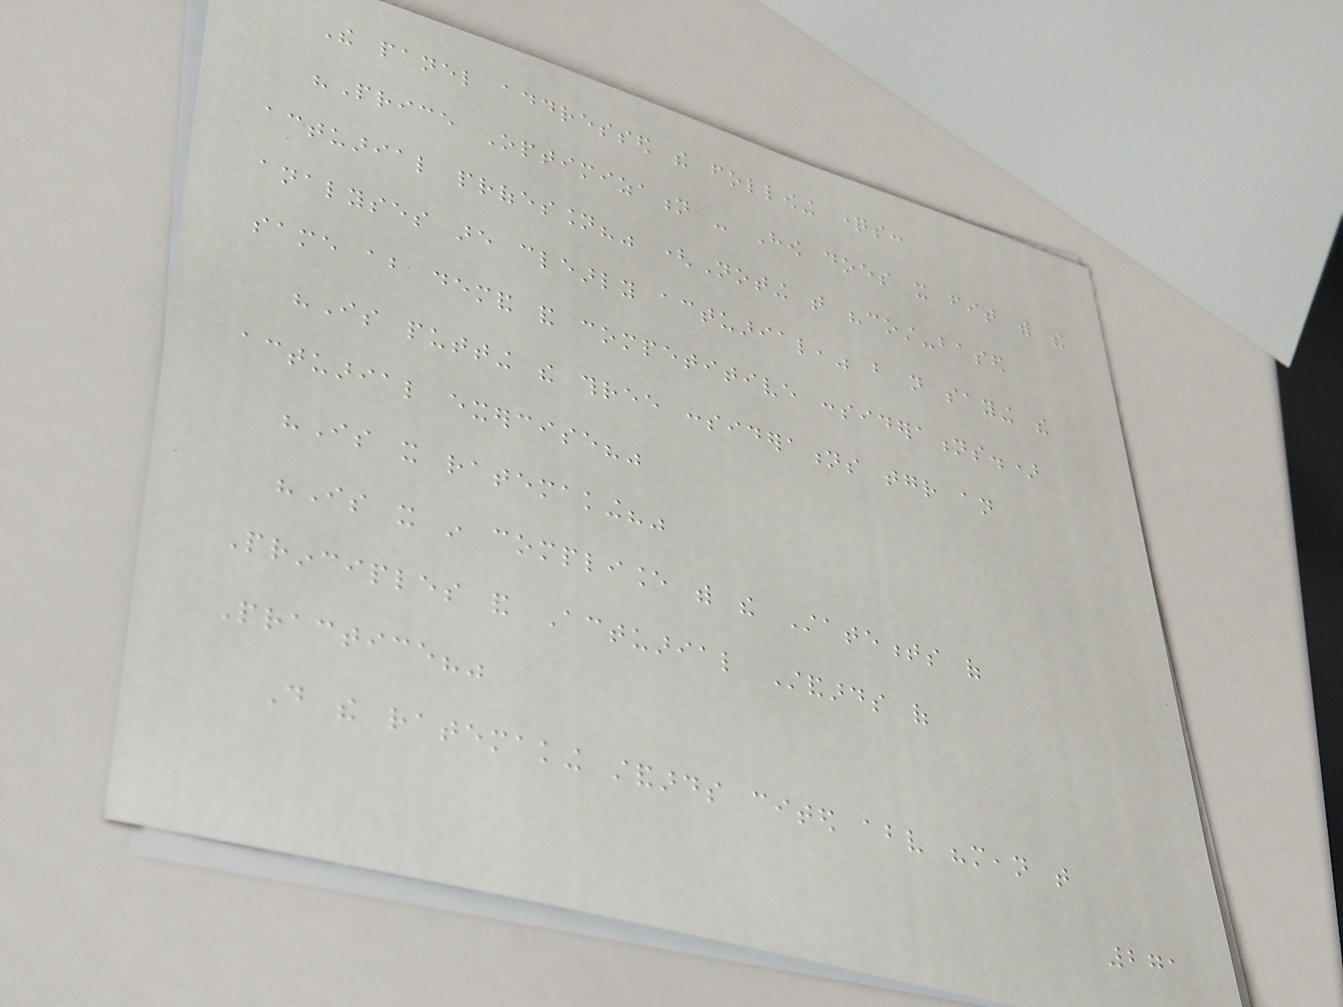The panel addressed the following questions:
"Price Optimization - How does it fit with the
actuarial profession?" (Noting that "cost-based
analyses are clearly actuarial," but not saying the
same about demand and competitive considerations.)
"Is putting the three considerations together an
actuarial exercise?"
"Is it ratemaking?"
"Is it in compliance with the Statements of
Principles and Actuarial Standards of
Practice?"
Do the ratemaking standards cited above "mean that
271
